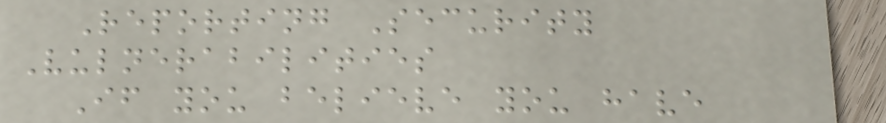Reporting Security
Vulnerabilities
If you believe you have
